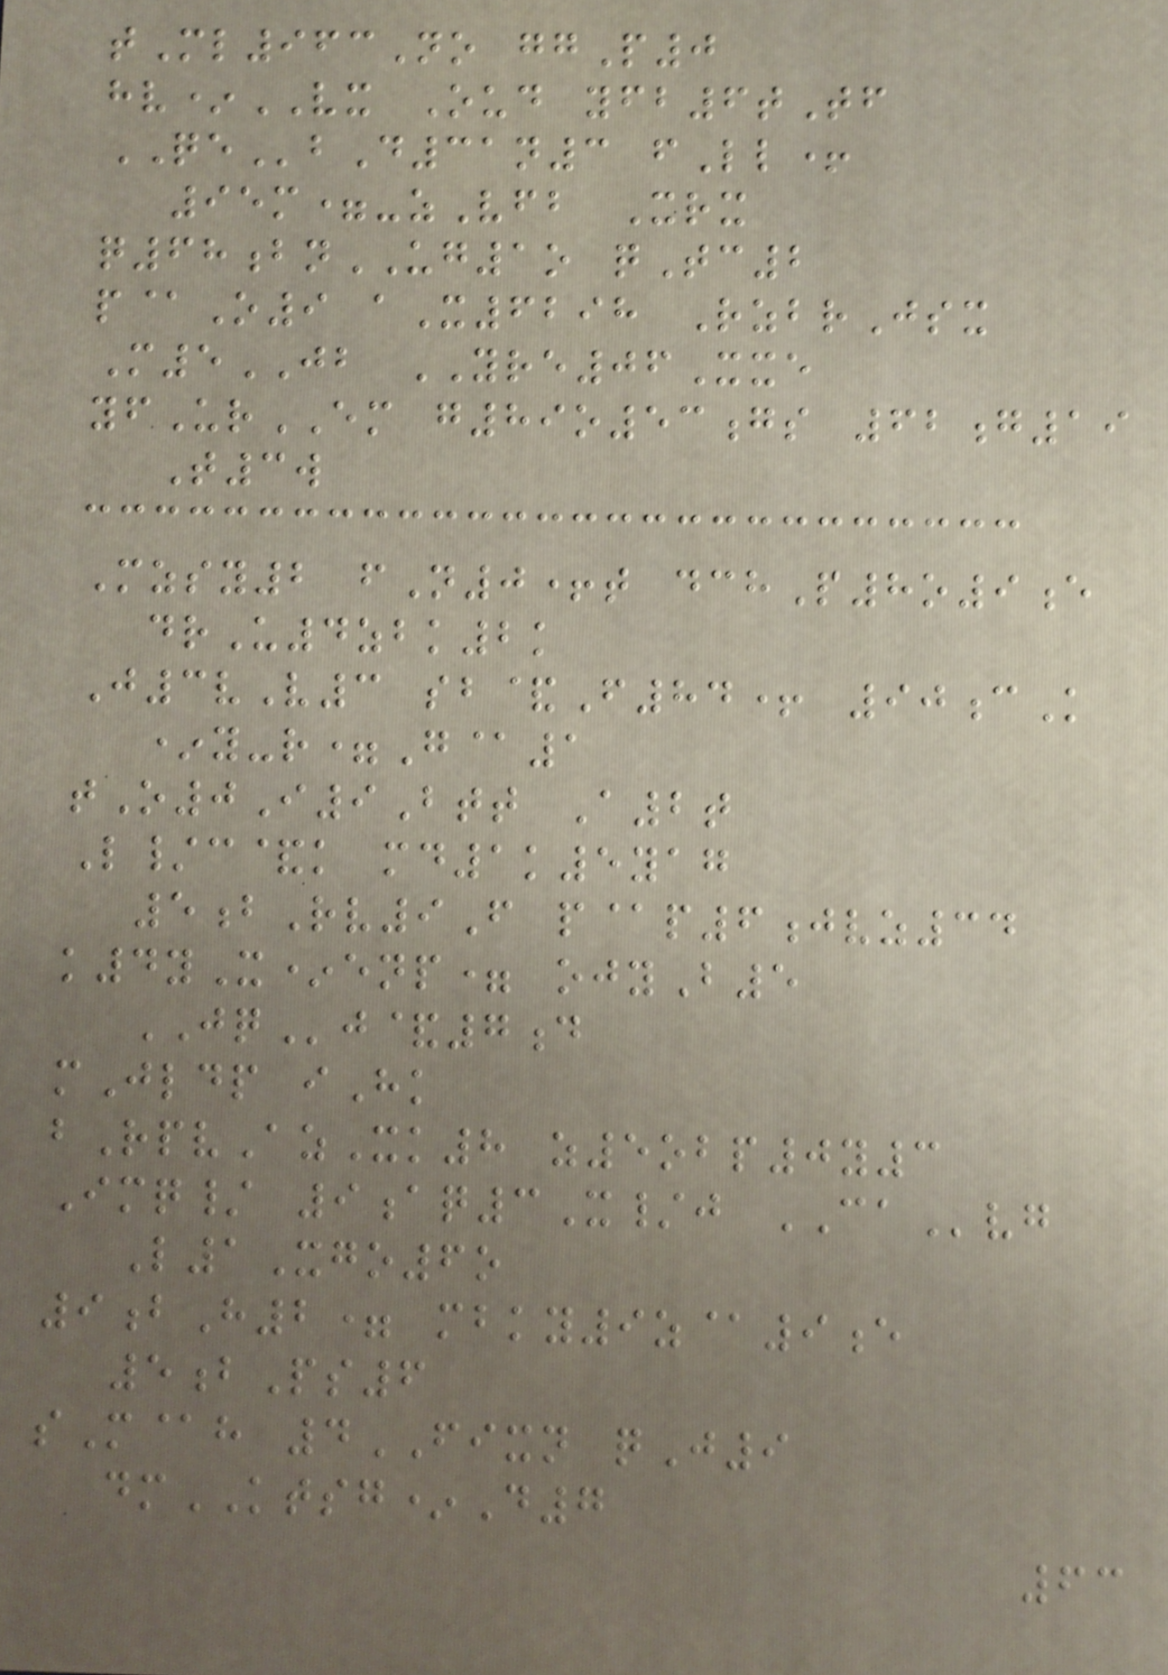tMl963No ggP0
hv*VX Oud yfb6tTf
QEbD31n3 fLl+
95m=-zVfb Xrx
q68bnUG1o qTc2
p@O9 aX6298 RzbrJsx
M5JB YRE06Xxe
yfUrEM g89o53gs 62g19
T3w
Mzsy2 fN0+t dchP8o9e
drU4zbk2k
J3vV3 sb&F84+ 90cK
*y-r=G@1
tO0I9Btt A2t
L/c&k md1k5yag
5bRv9F p@p6jvz34
k4yX*enp= ojyB5
JQj&7d
mJldp iHk
bRpvAzXk8 z5obp0y3
Imq/ 9aq3X/j CAvg
L1Xgo6o
9bH2= mbky9z@9e
5bPs6
sM@h 4FIXN qJ9
dmKTSG*D7
63
